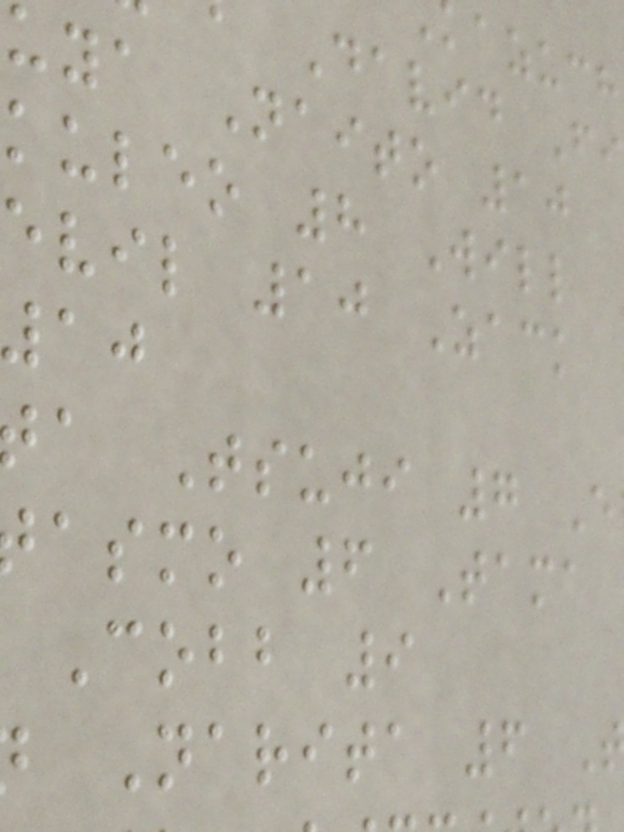David Fi
uya Naito 10
kuleo 8 Will
evil 10 Zack
a Tsuji 7 E
asmo 6 Tama
Cobb 9
Narita 6
